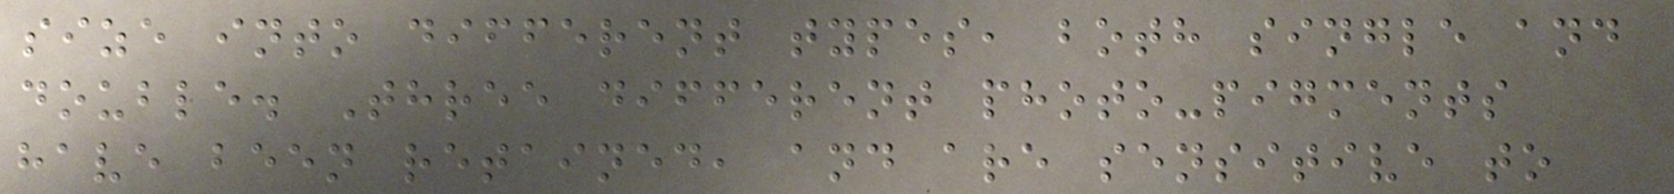size into different types, both single and
double. Three different photo-pigments
have been retained, and are sensitive to
